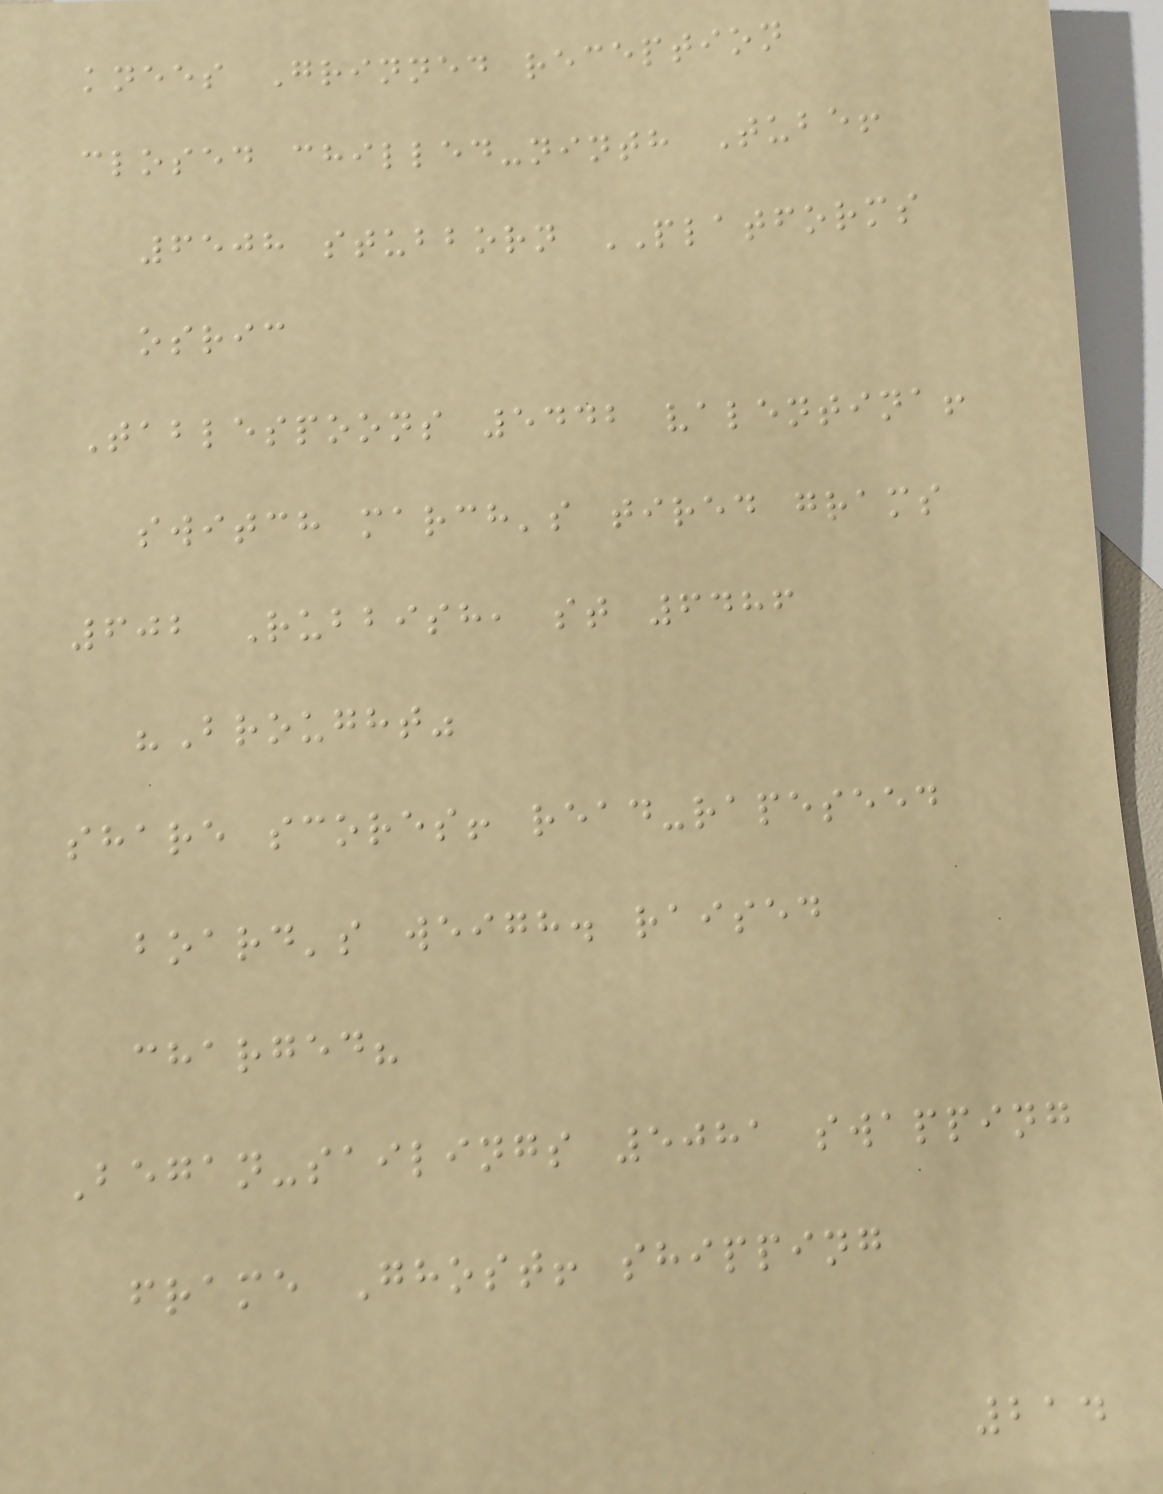knees Grinned reception
closed chilled-ninth Tube!
6508 stubborn PLATFORMS
osric
Tablespoons 5442 valentina!
switch march's tired grams
602 Rubbish, st 6486
"Brought"
share scores! read-rapeseed
board's weigh. raised
charged?
Began-sailings 5081 swapping
frame Ghost! shipping
214
